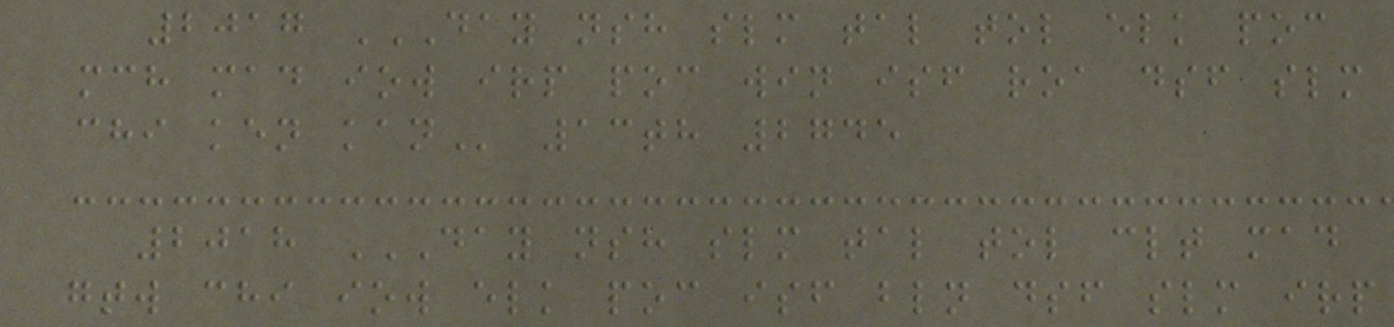2017 DAY NSH SLM TAL TOL ELK POC
MCH MAD IOW IRP POC WIN ISF ROA DSF SLM
CHI KEN KAN 13th 2745
2018 DAY NSH SLM TAL TOL CLT MAD
GTW CHI IOW ELK POC ISF BLN DSF SLM IRP
